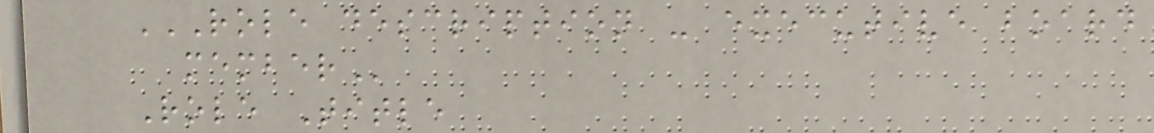ROLE DESCRIPTION - EXECUTIVE BOARD
MEMBER
Role Title
